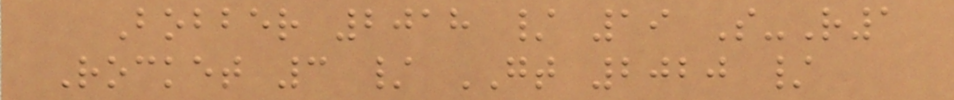Bobber 2018 / 19 S-R1
Rocket 3 / GT 2020 /
